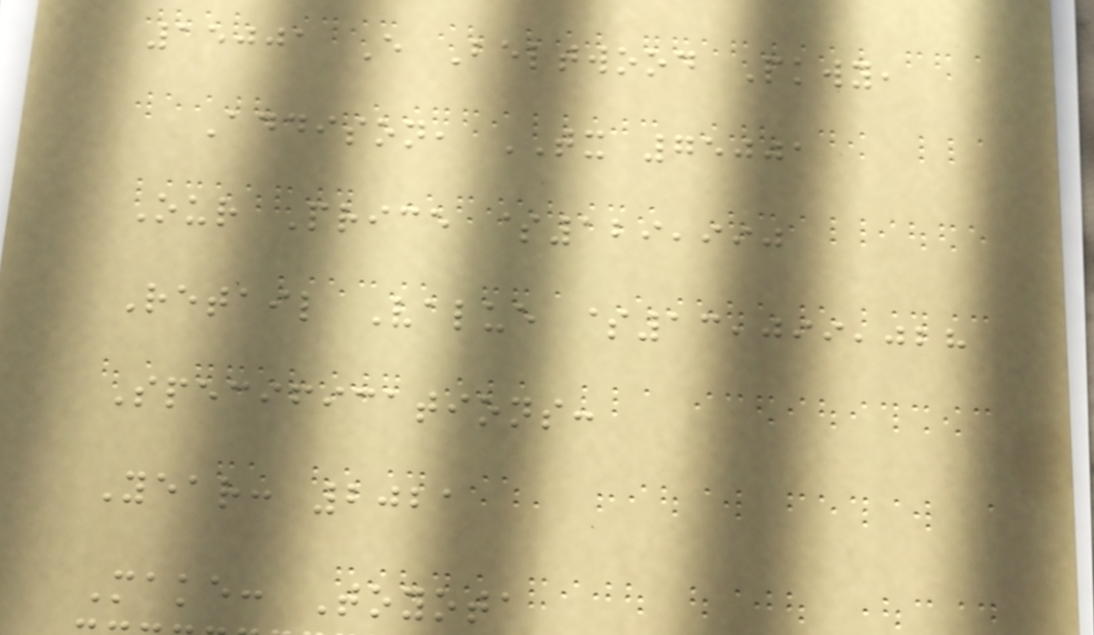15001 E Beltwood Pkwy,
Addison, TX 75001
Our Price $129,990
Retail Value $13,099,028
Specifications:
Year: 2021
Make: Toyota
